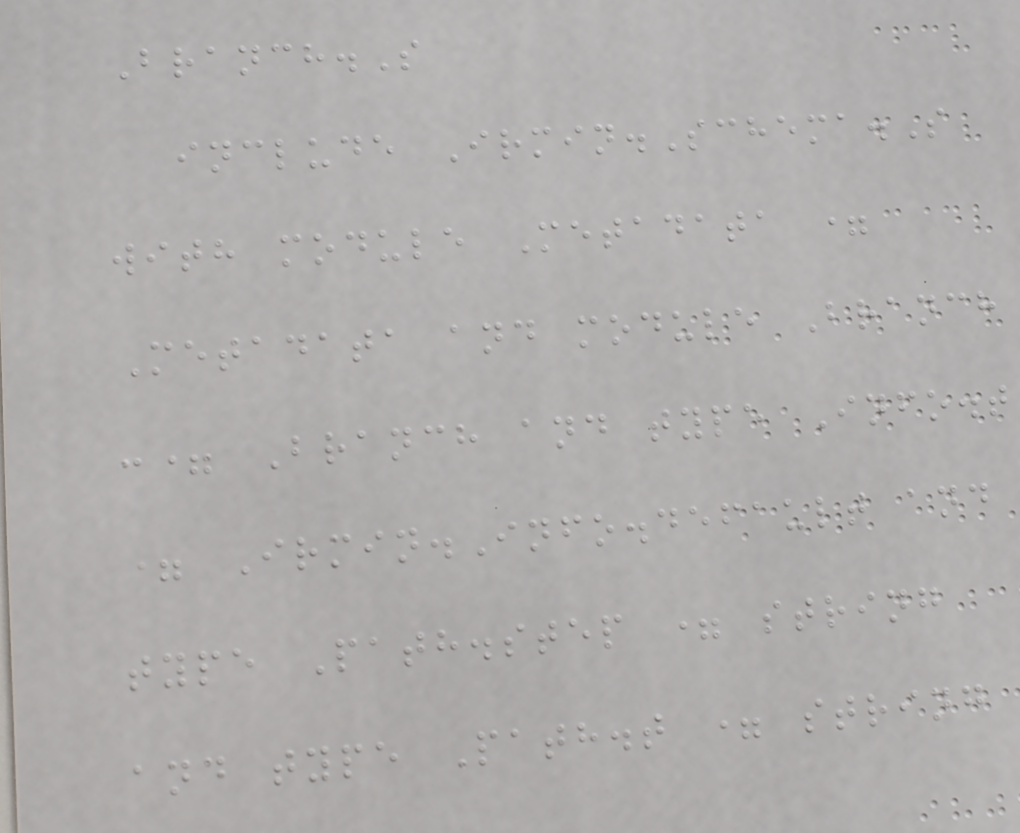Branch.S
include Irmin.Schema.S
with module Metadata =
Metadata and module Branch
:= Branch and type Info.t
= Irmin.Info.default and
type Path.step = string
and type Path.t = string
